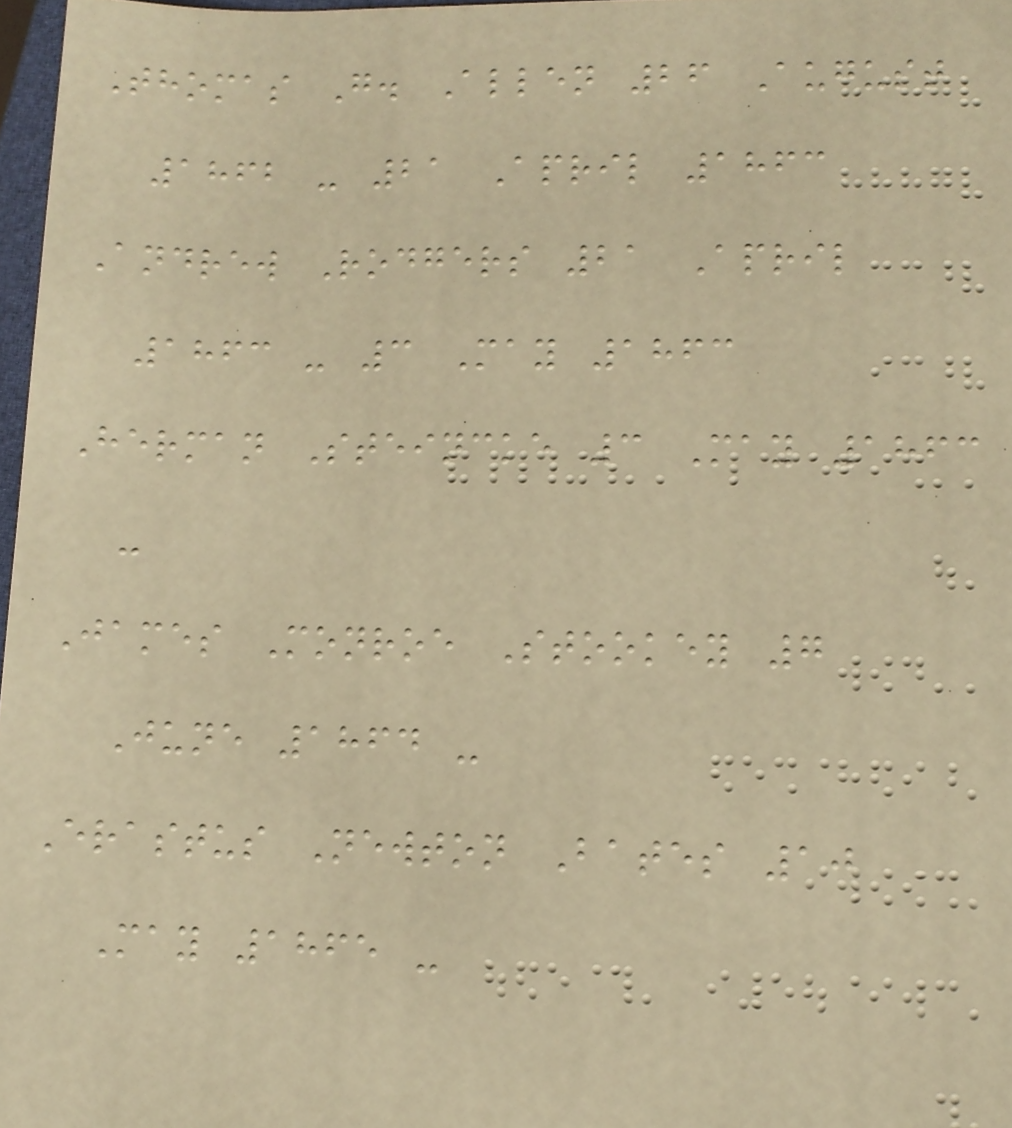Thomas G. Allen 26 August
1862 - 21 April 1863
Andrew Rodgers 21 April
1863 - 3 May 1863
Herman Steincke 3 May 1863
-
James Monroe Stookey 7
June 1864 -
Erastus Newton Bates 10
May 1865 -
